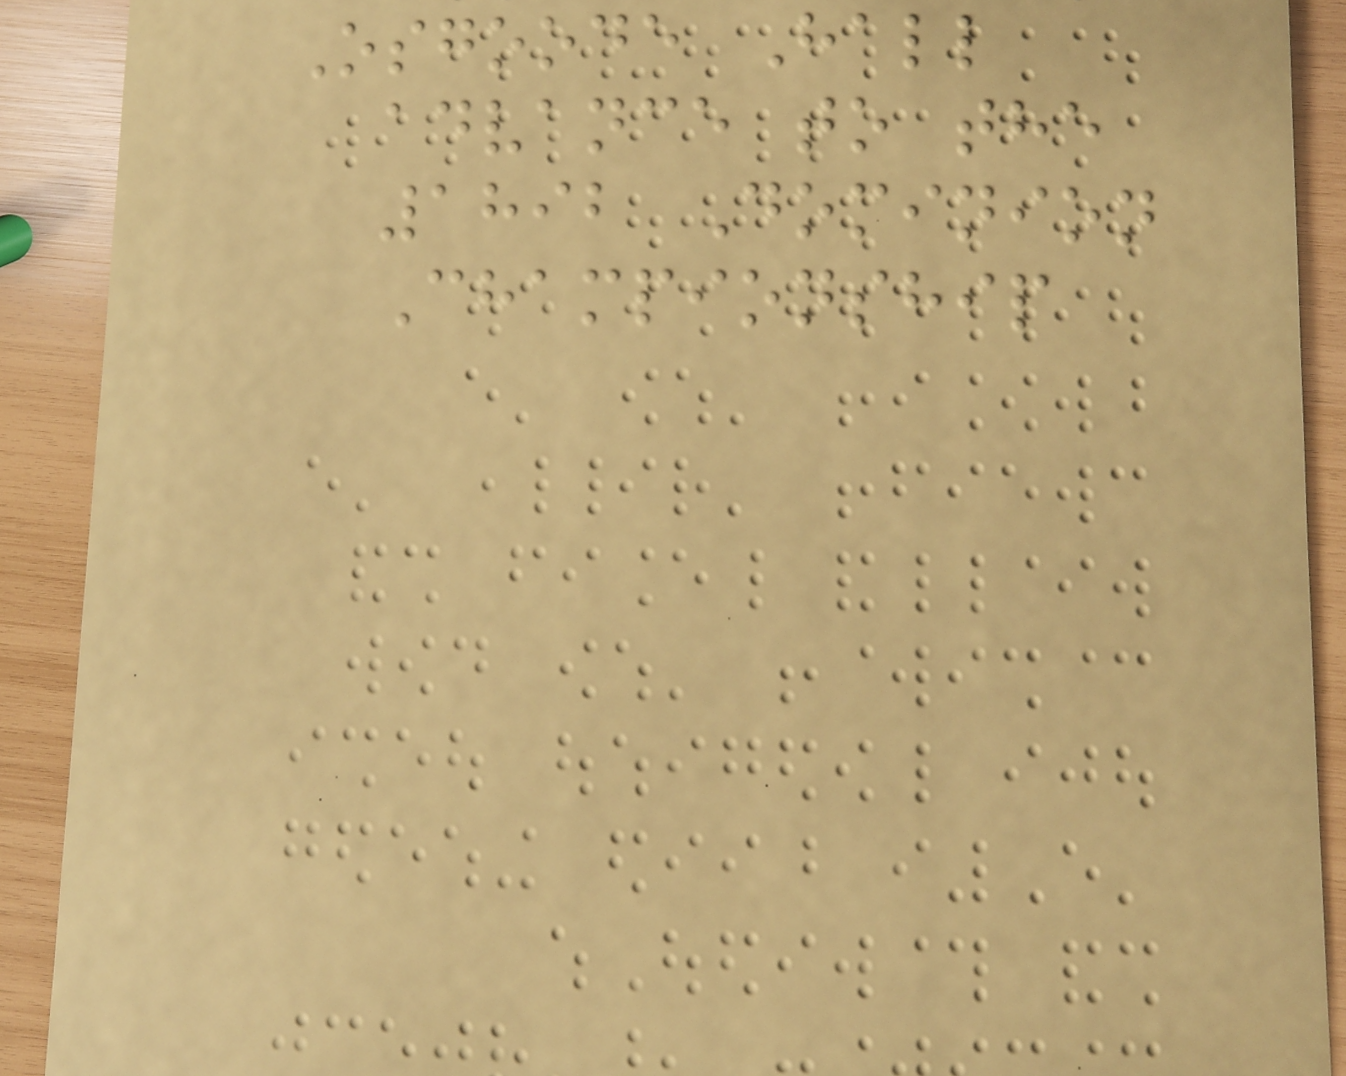Osgoode Hall
advance to the
1892 Dominion
Championship
